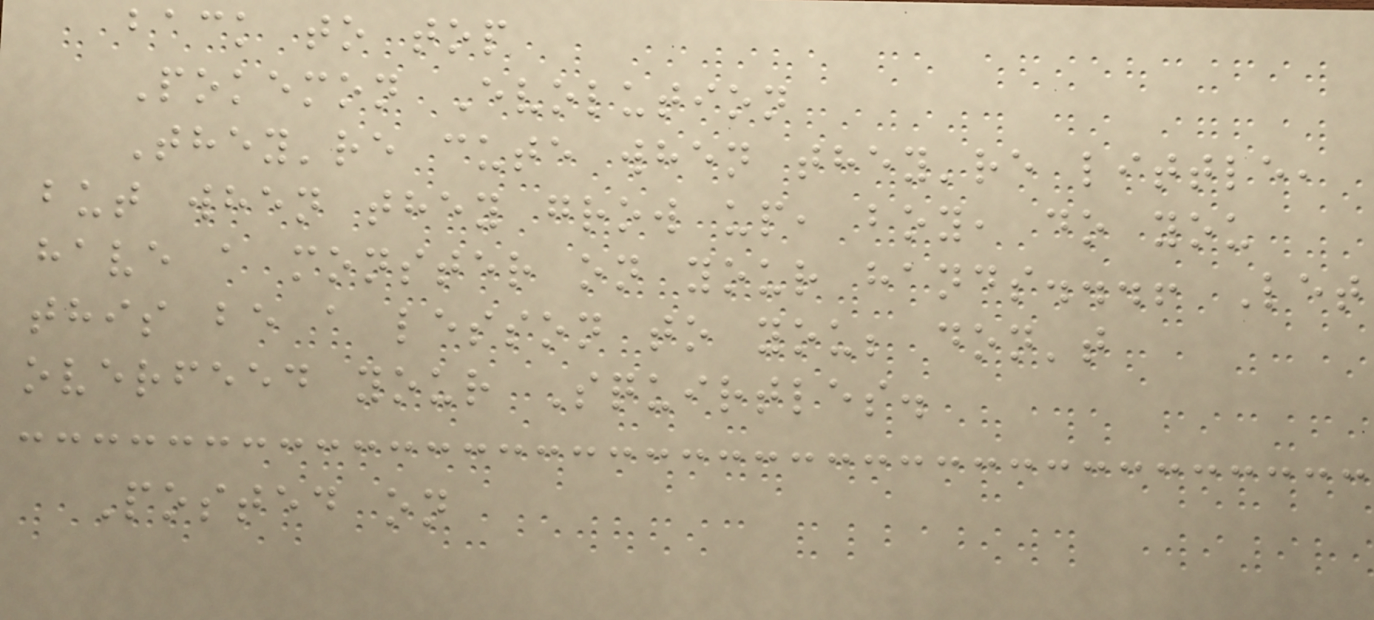back to top
Pokemon Evolution
They're cute when they're little,
but when they grow up, boy, do you
have a monster on your hands...! Let
this be a lesson to you; don't
overfeed your Squirtles.
Posted on
